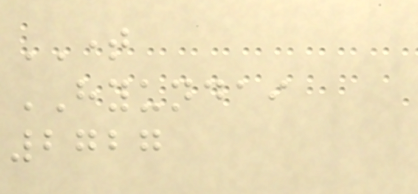TIME
HYUNDAI
2727
